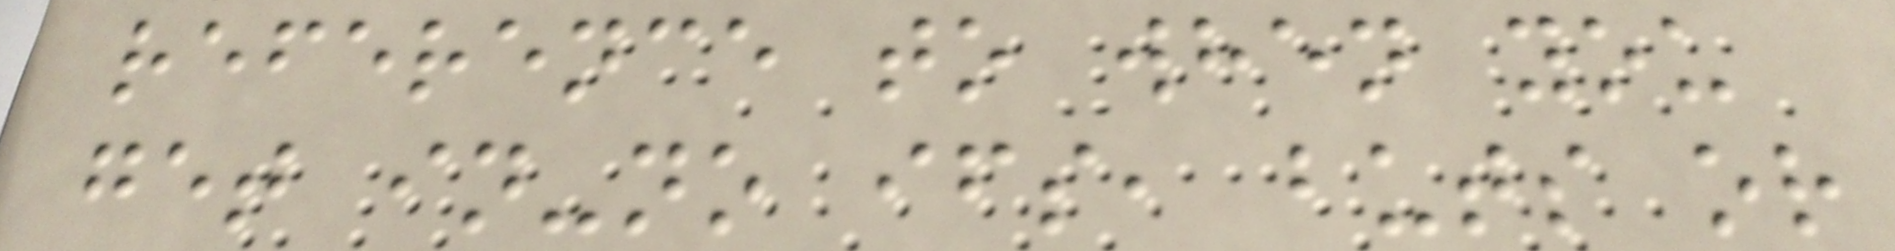reference to when you
get in-no ifs, buts or
